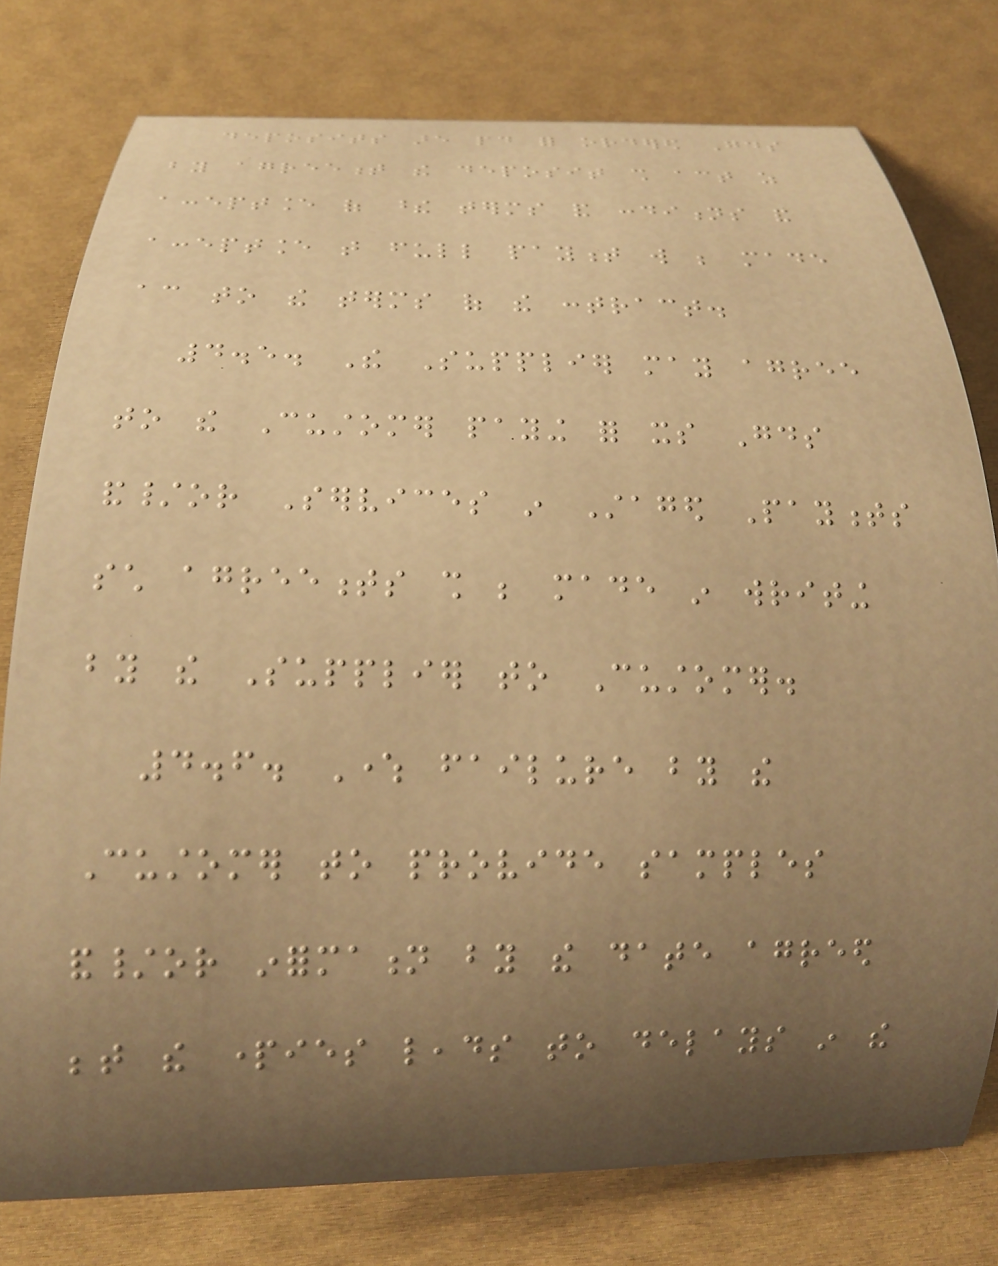deposits are paid for ordered Goods
by agreement the deposit shall act as
acceptance of these terms and conditions and
acceptance that full payment will be made
according to the terms of the contract.
4.5. The Supplier may agree
to the Customer paying for its Goods
and/or Services in Staged Payments
such agreements shall be made in writing
by the Supplier to Customer.
4.6. Where failure by the
Customer to provide samples
and/or information by the date agreed
between the parties leads to delays in the
